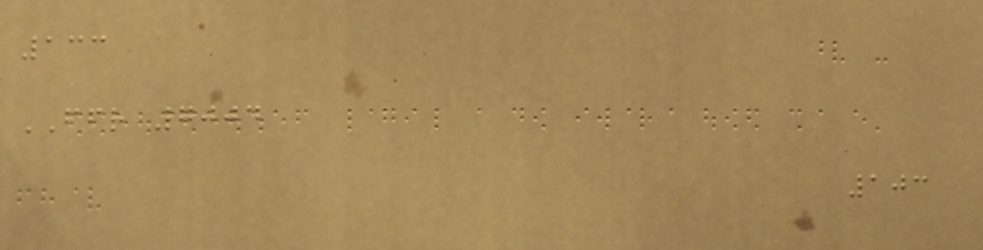133
FFR 7004
103
